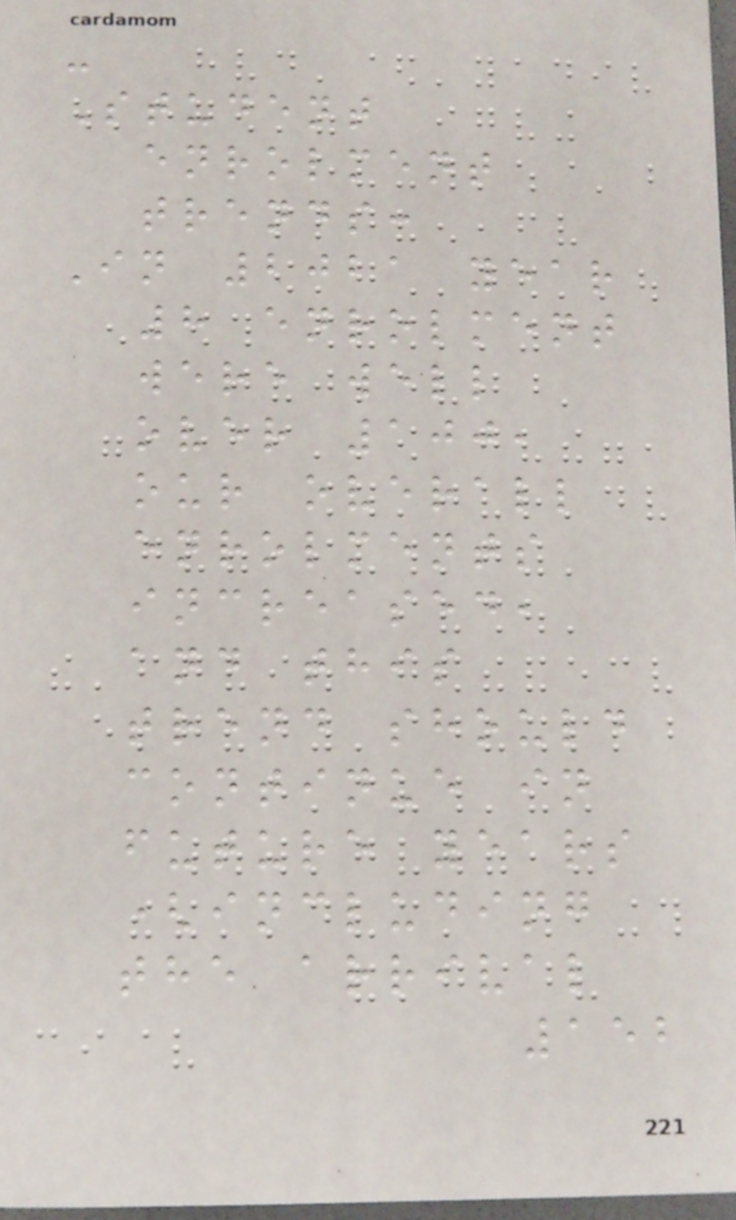-
Student
enrolment
trends:
In 2021 year
8 enrolment
were well
over 100,
our overall
enrolments
increased,
and this
trend should
continue in
future years
(including
the arrival
152
